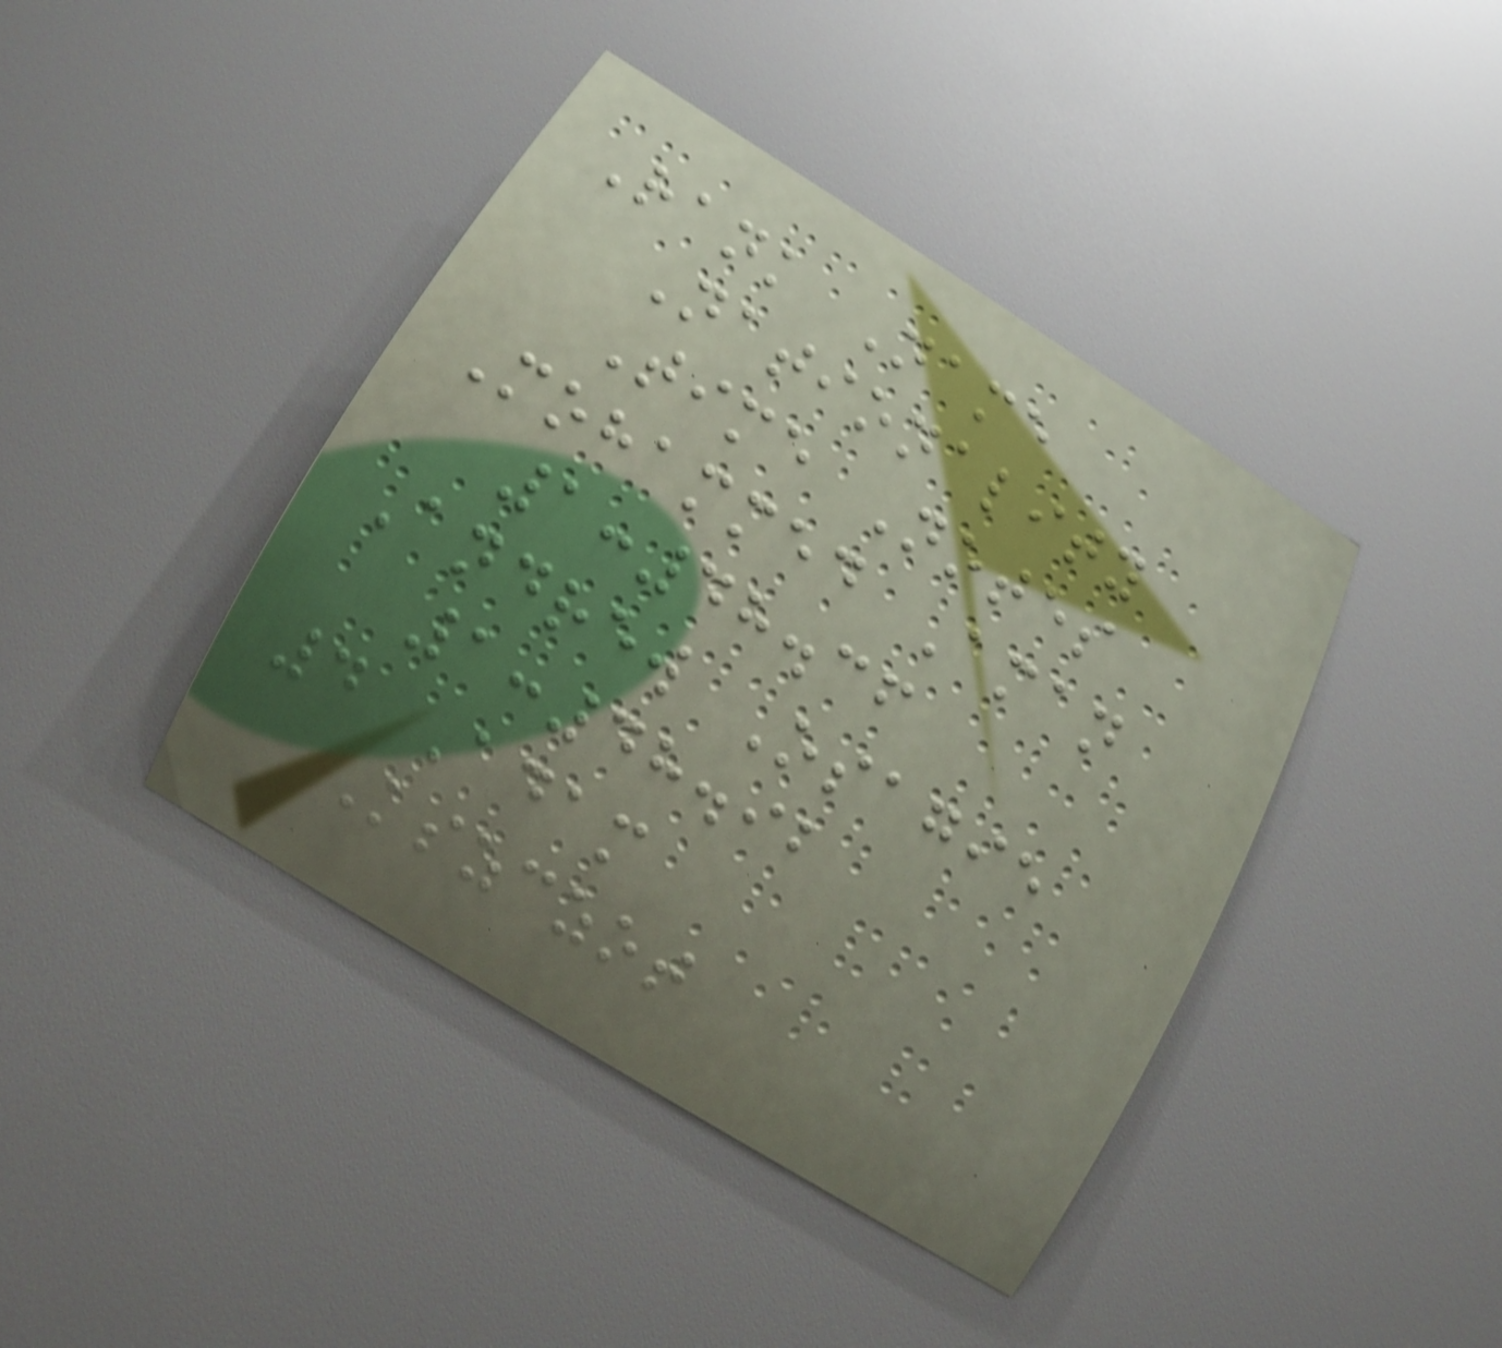Rank Name
Nationality
Time Notes
Mohammed Aman
1:48.36
Andrew Osagie
1:48.92
4 Adam
Kszczot
